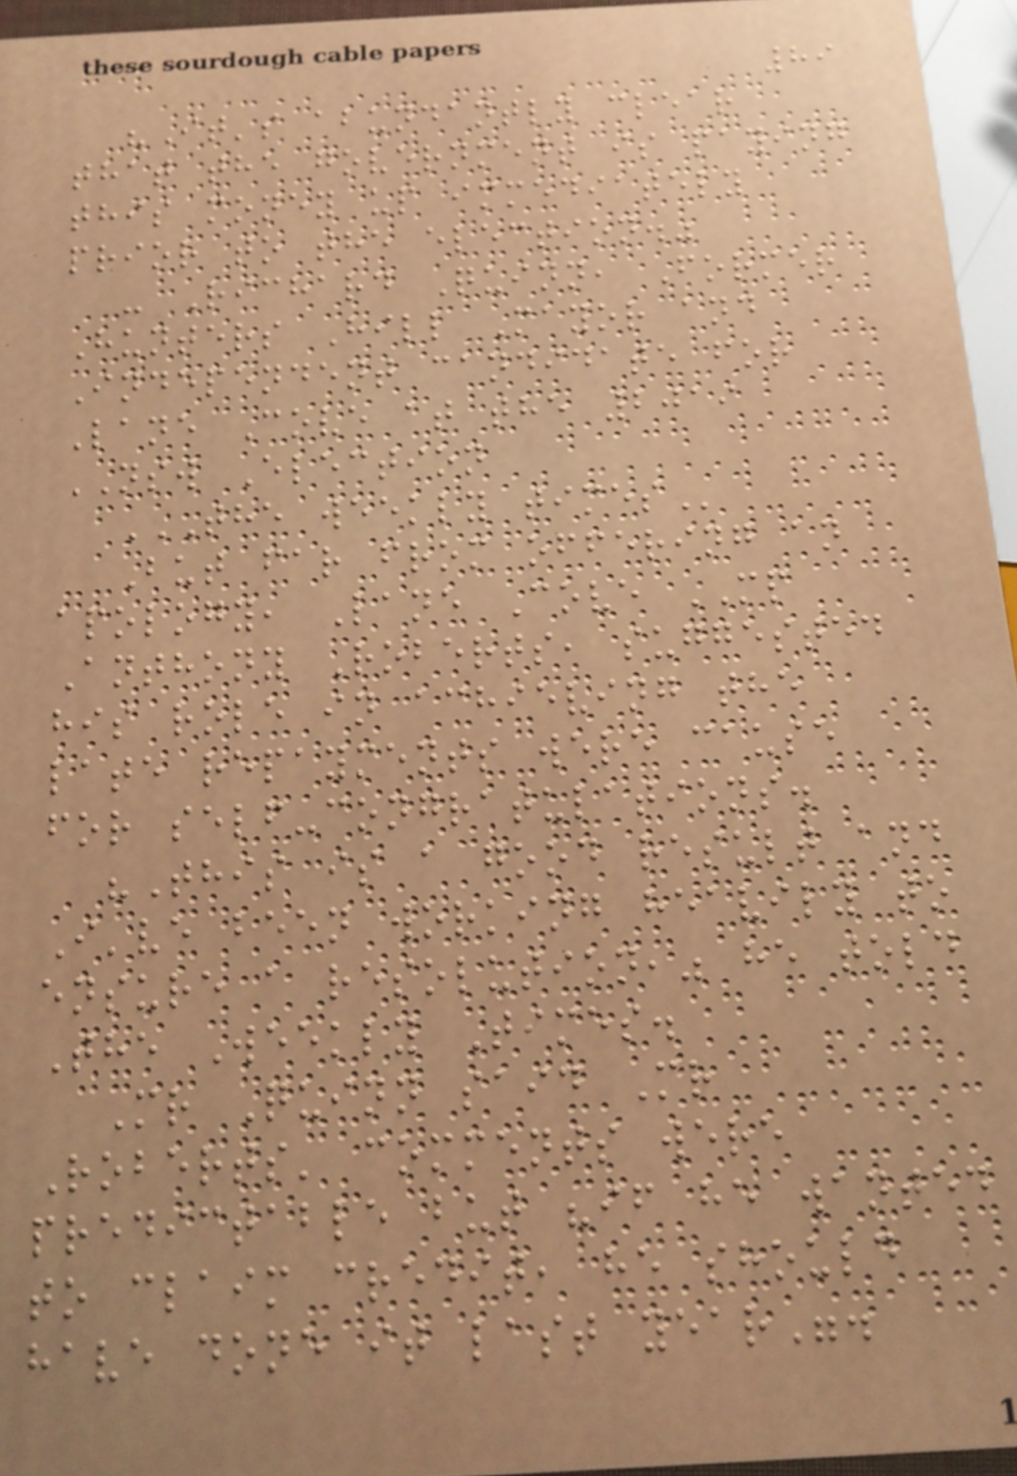89
"It's abundantly clear
that the government is paying
this money up immediately
prior to the election."
- Richard Quinn, Former
Hunters Hill Mayor and
Independent candidate for
Lane Cove at the 2019
NSW Election
THE WEEKLY TIMES
But far from offering an
apology, Lane Cove MP
Anthony Roberts, suggested
his role in achieving the
late repayments were cause
for self-congratulations.
"This is a good result and
I've been working heavily to
ensure a resolution," he told
The Weekly Times.
Mr Quinn said Mr
Roberts' comments were
predictable but "if he wanted
to claim credit, he should
have done it last year".
